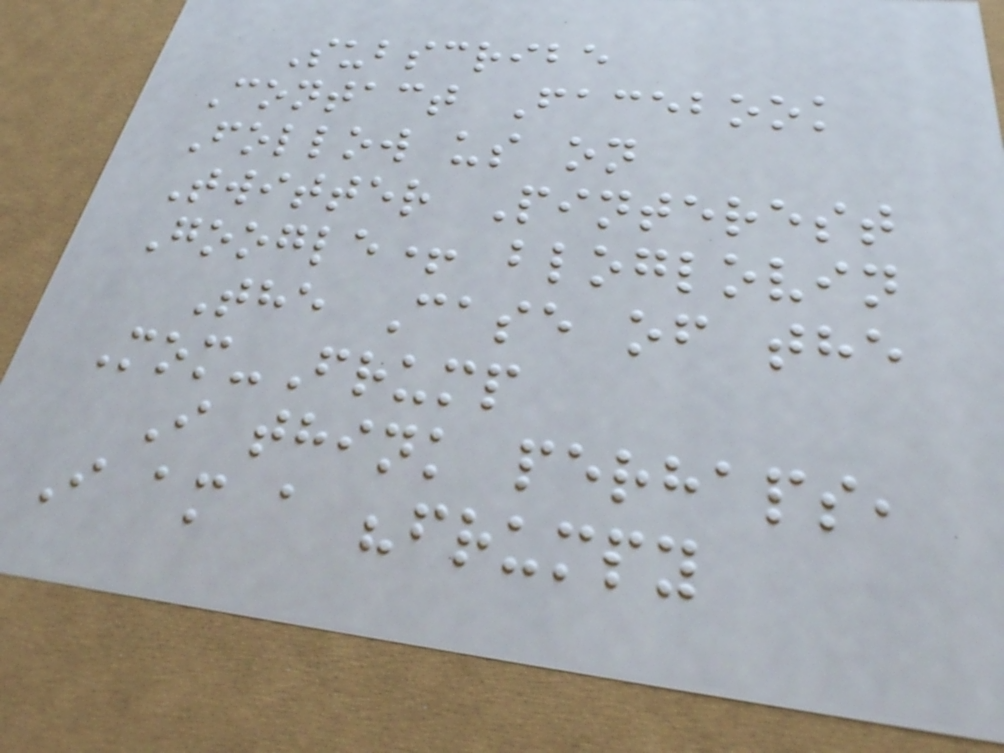Subscribe
Contact Facebook
Follow us on
Twitter Pinterest
Google+ bloglovin
The Case of the
Mom-Frump
I think perhaps,
I am a "frumpy
